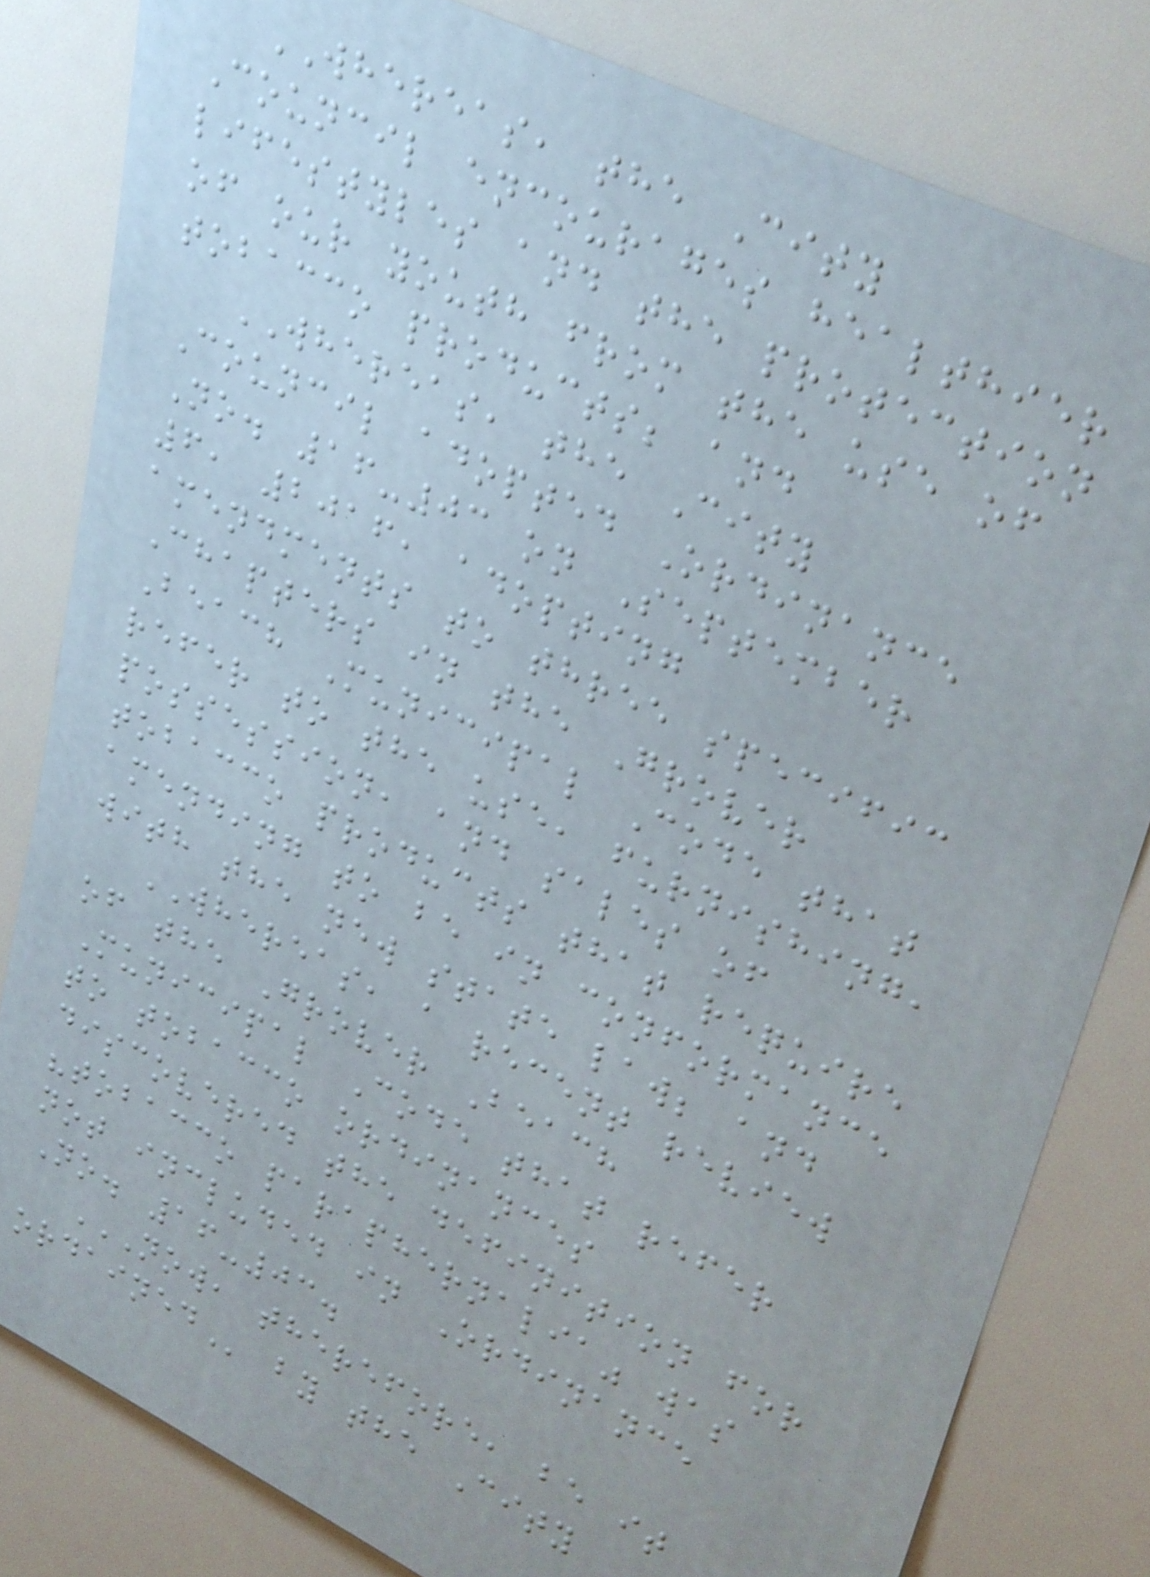WHEREAS, the City
Council encourages healthier
lifestyles and the protection
of our youth from the use of
tobacco products; and
WHEREAS, the City
Council adopted Ordinance
No. 16-03 on September
6, 2016, adopting
amendments to three specific
Chapters in the Grover
Beach Municipal Code that
refer to the use, furnishing,
possession, and sales of
tobacco products that require
amending to be in conformance
with the new state law; and
WHEREAS, a recent review
of the Grover Beach
Municipal Code that refer
to tobacco ordinances
discovered the definition for
"tobacco paraphernalia" was
not included in Ordinance
No. 16-03.
NOW, THEREFORE, BE IT
ORDAINED by the City
